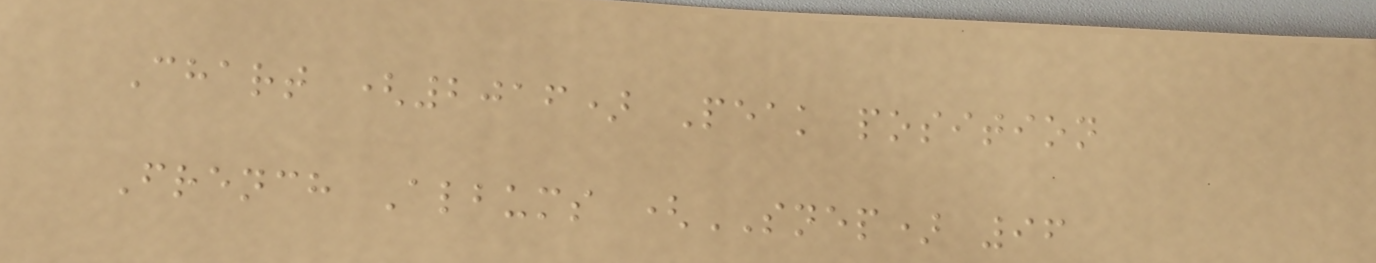Chart (2016) Peak position
French Albums (SNEP) 96
